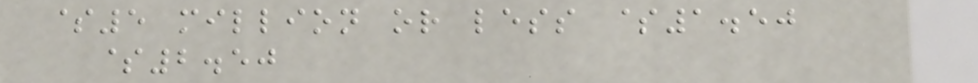$5 million or less $1.50
$2.50
